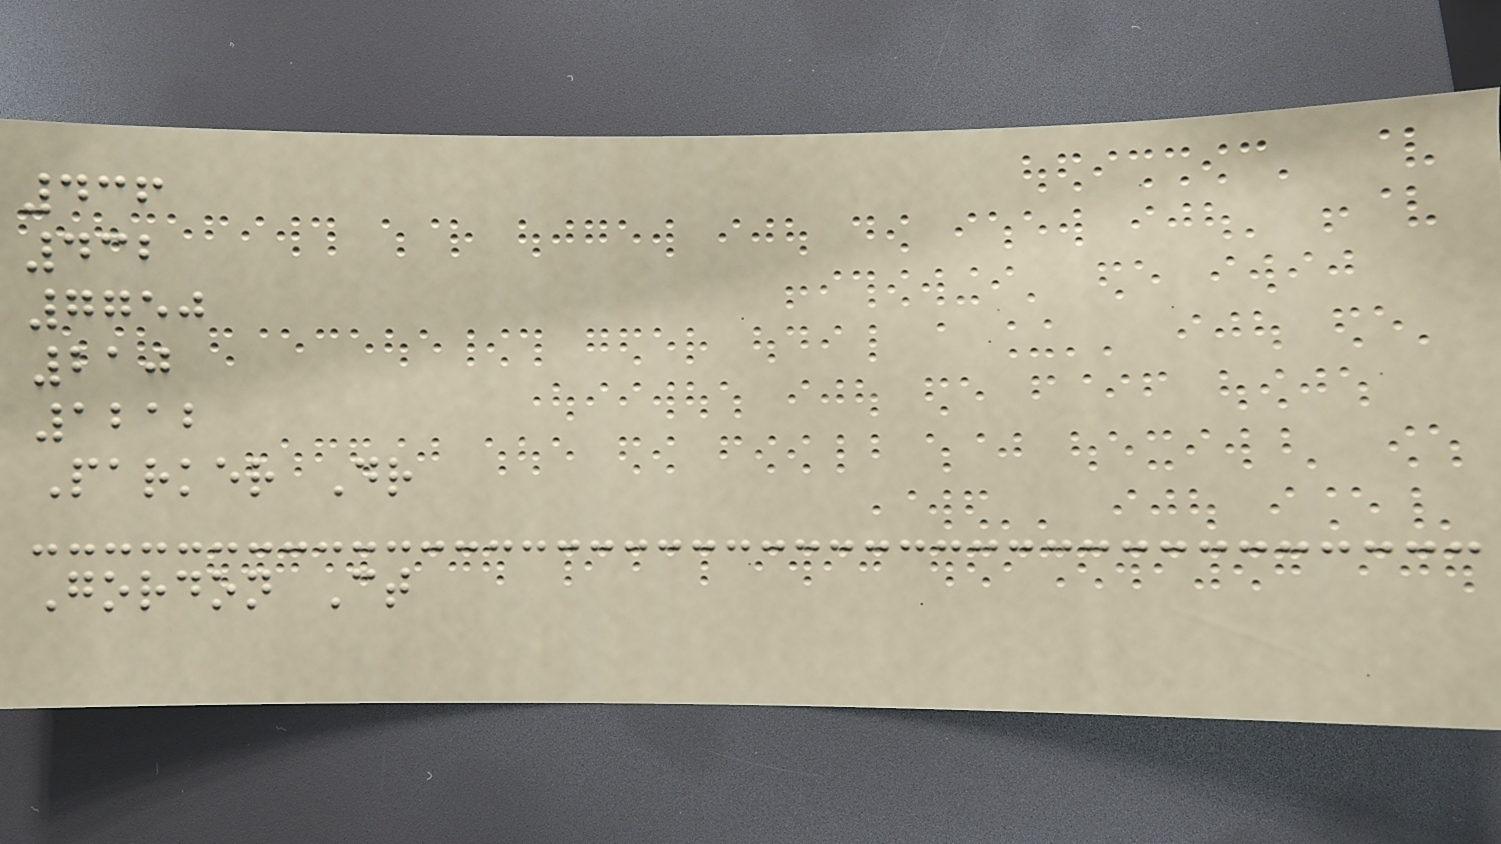436
432
7750
210
1212
Parker Dr
Gordon Ct
